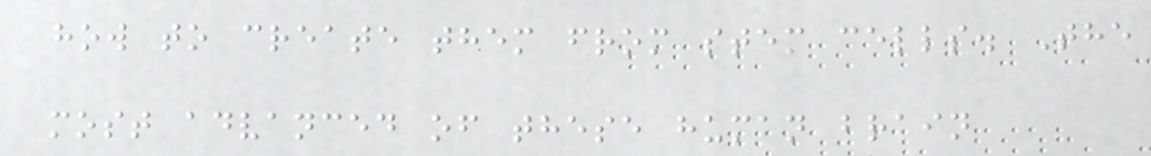how to create them from stem cells. The
most advanced of these human brain
